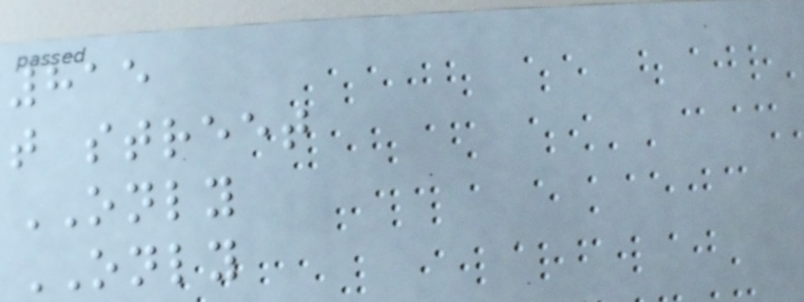815
t street
ONLY
ONLY
